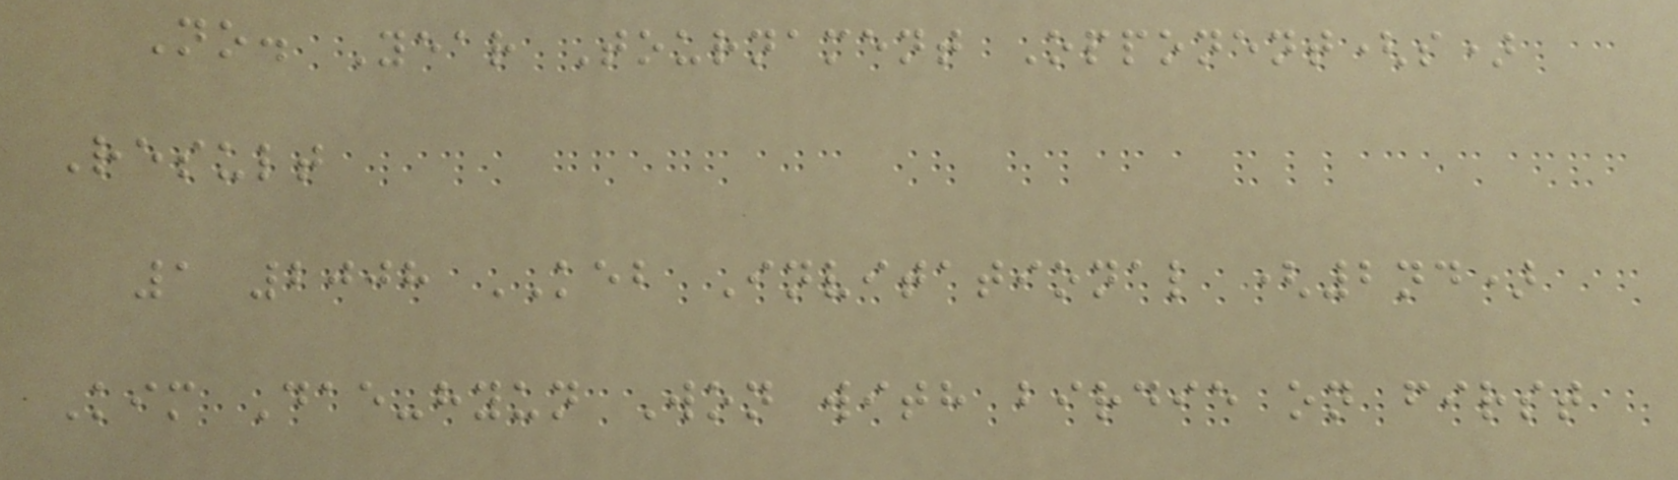No. Year Tournament Opponent(s)
Result
1 2008 KEB Invitational (2nd)
Kim Dae-hyun Won with birdie on first
